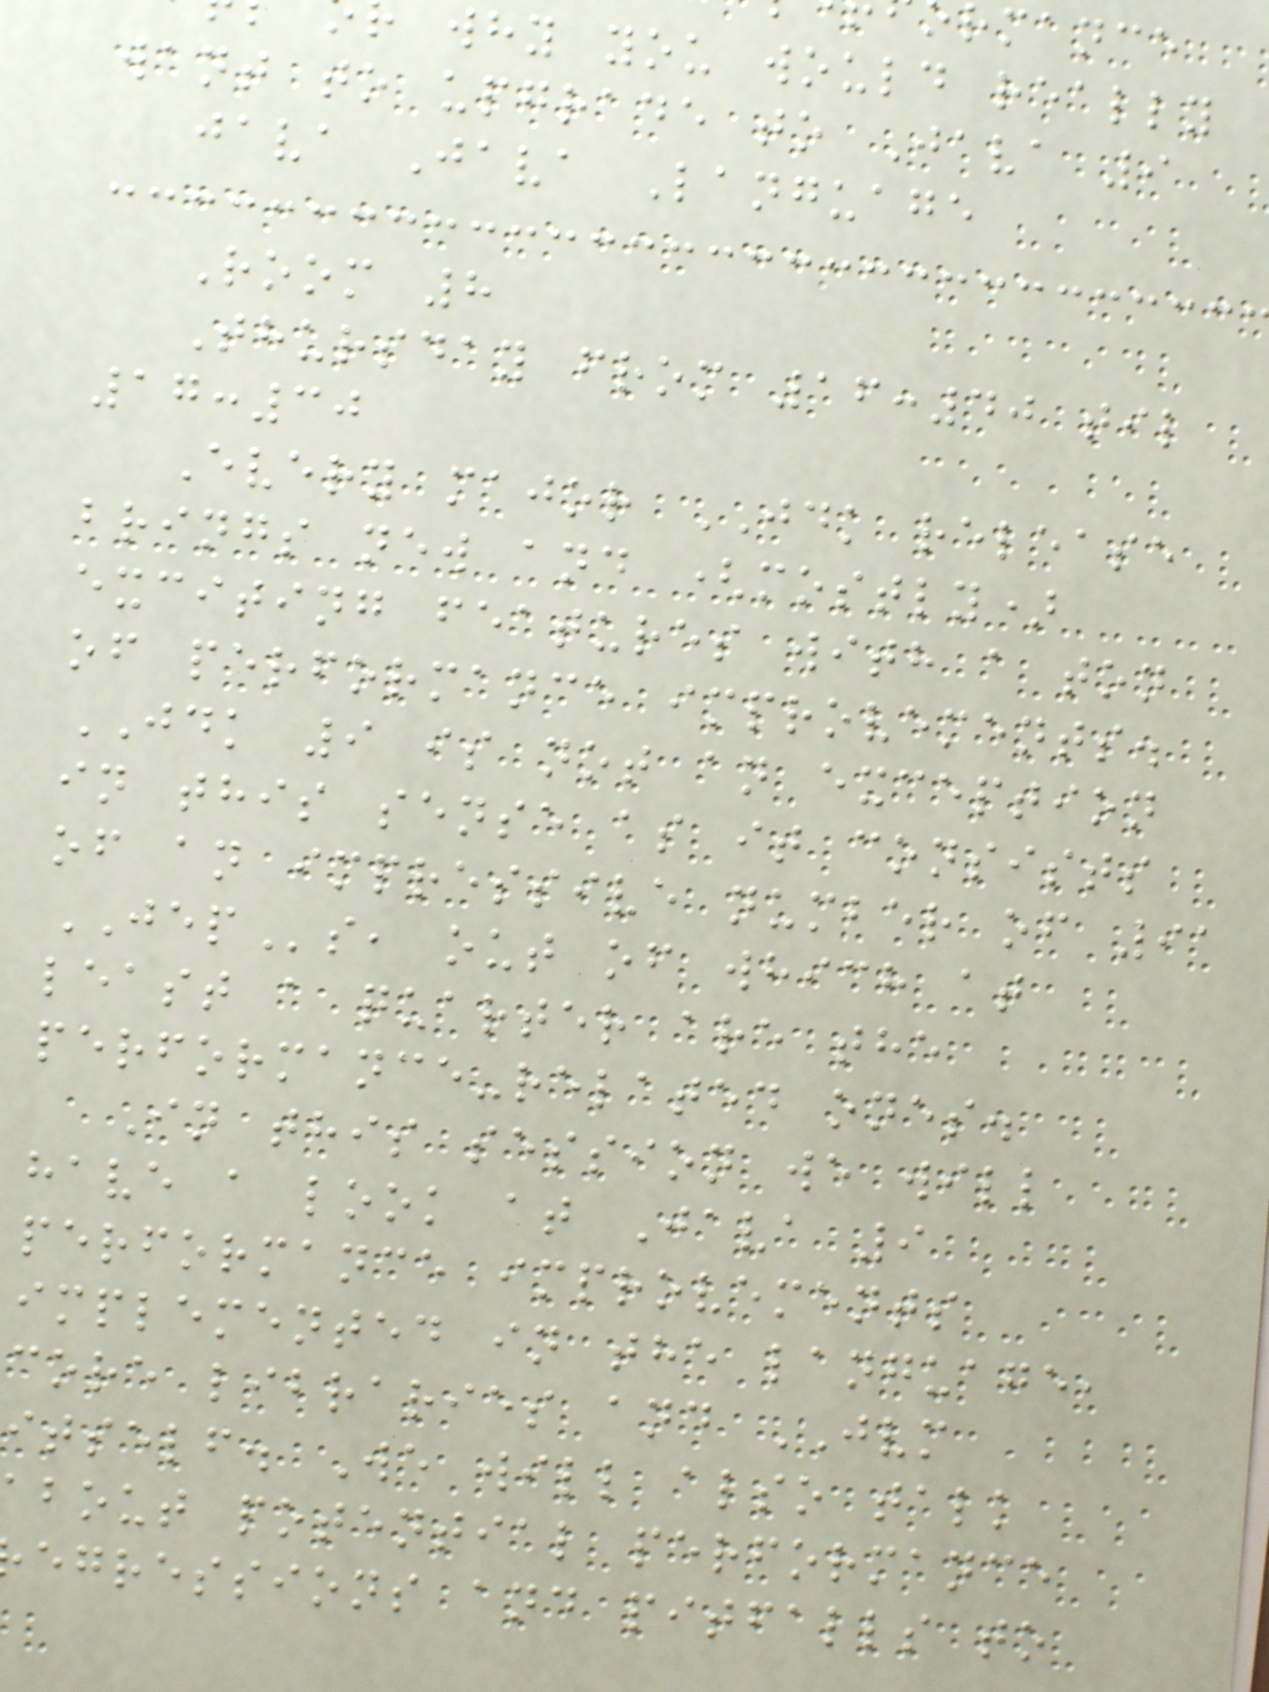why you would really
want to upgrade to Java 9
java Java Language
Room 8
Thursday from 16:40 til
17:30
Every major JDK release
brings new and (mostly)
exciting features with a ton
of performance improvements.
JDK 9 is not an exception
in this sense as it consists
of an impressive number of 91
JEPs, out of which at
least a quarter are the
performance-related ones.
In this session we will
have a look at Java 9
performance improvements
implemented in the language,
core libraries and JVM
itself. We will also talk
bout potential performance
egressions and pitfalls to
